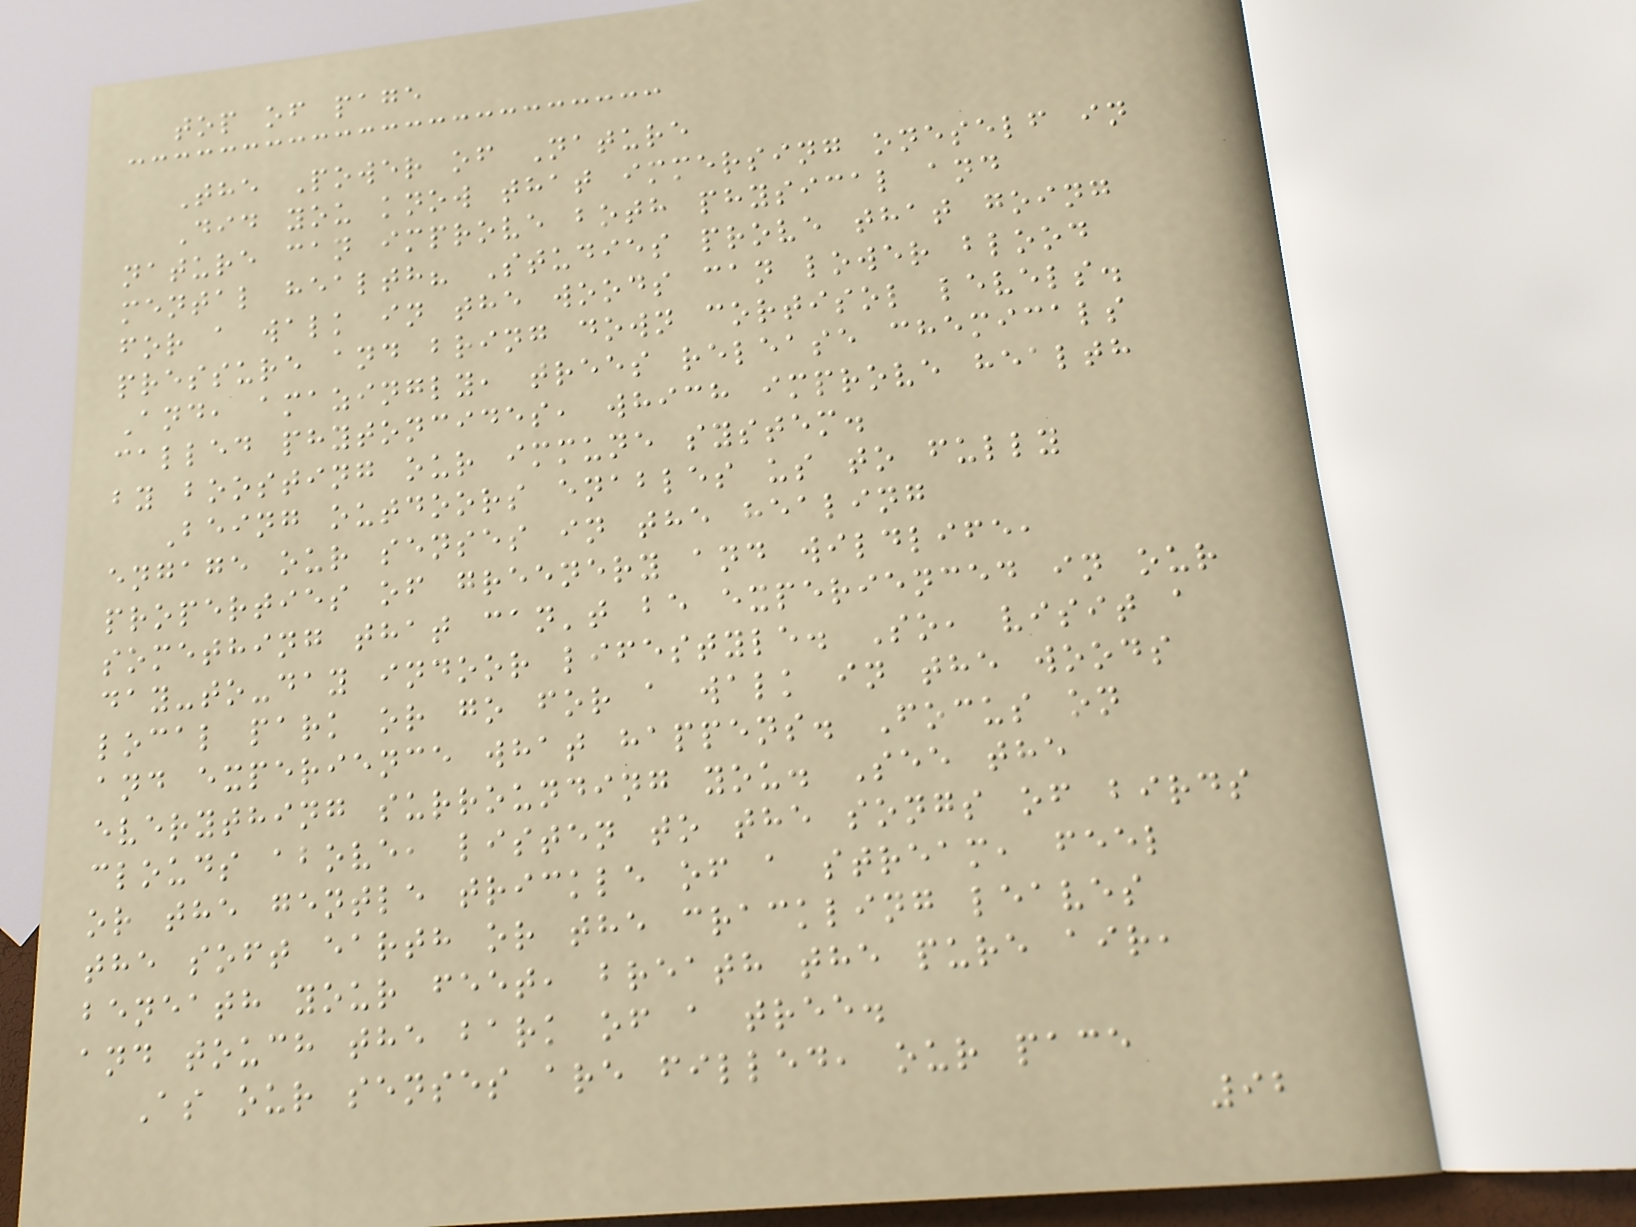top of page
The Power of Nature
Did you know that immersing oneself in
nature can improve both physical and
mental health? Studies prove that going
for a walk in the woods can lower blood
pressure and bring down cortisol levels.
And, amazingly, trees release chemicals
called phytoncides, which improve health
by boosting our immune system.
Being outdoors enables us to fully
engage our senses in the healing
properties of greenery and wildlife,
something that can't be experienced in our
day-to-day indoor lifestyle. So, visit a
local park or go for a walk in the woods
and experience what happens. Focus on
everything surrounding you. See the
clouds above, listen to the songs of birds
or the gentle trickle of a stream, feel
the soft earth or the crackling leaves
beneath your feet, breath the pure air,
and touch the bark of a tree.
As our senses are filled, our pace
92
